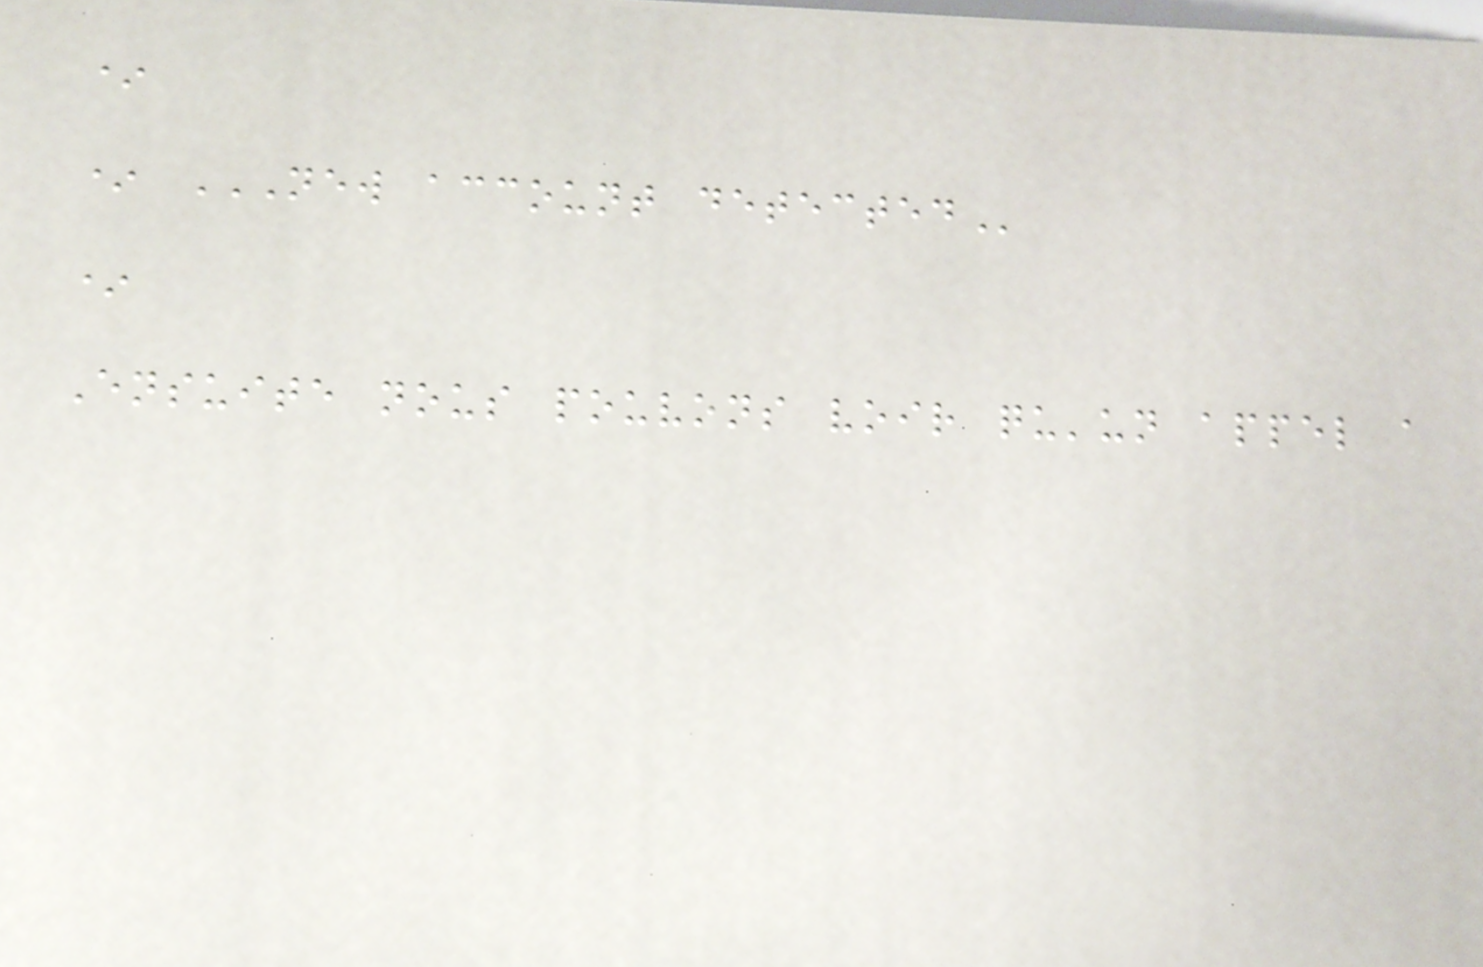*
* NEW ACCOUNT DETECTED
*
Ensuite nous pouvons voir qu'un appel a
